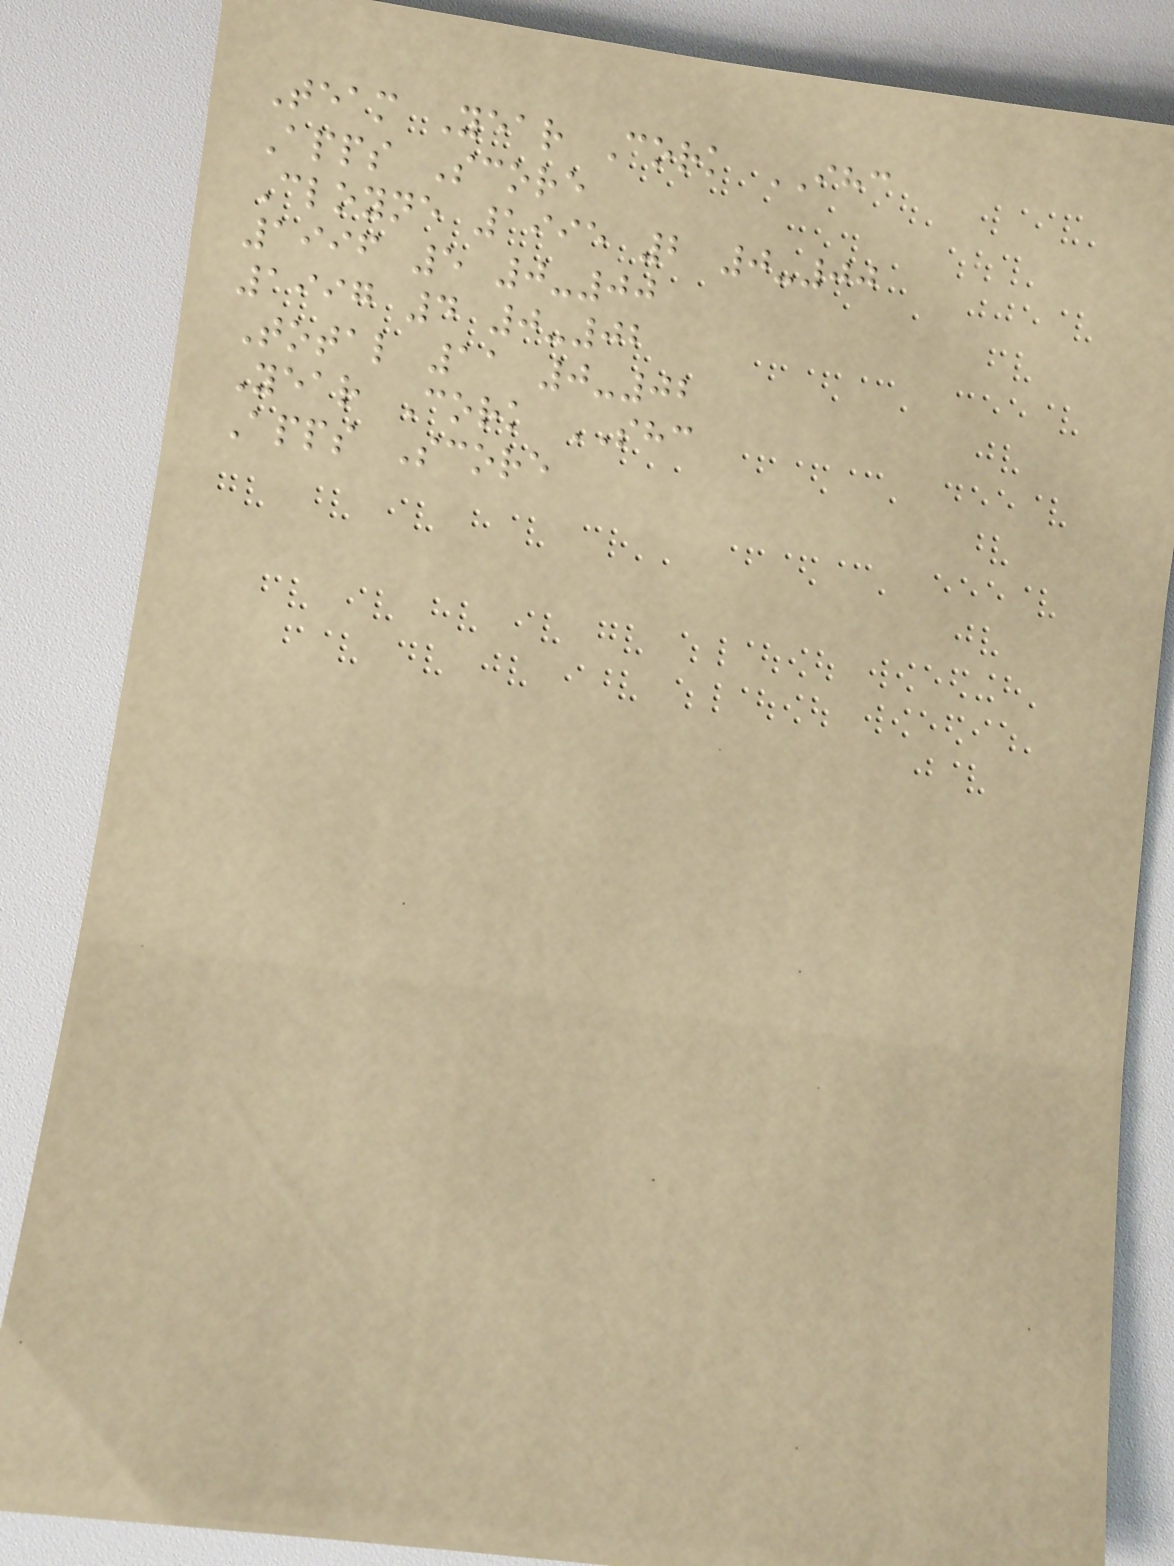Team Year Cork IHC
Apps Score
Cloyne 1995 2 0-00
1996 5 0-00
1997 4 0-02
Total 11 0-02
Year Cork SHC
Apps Score
